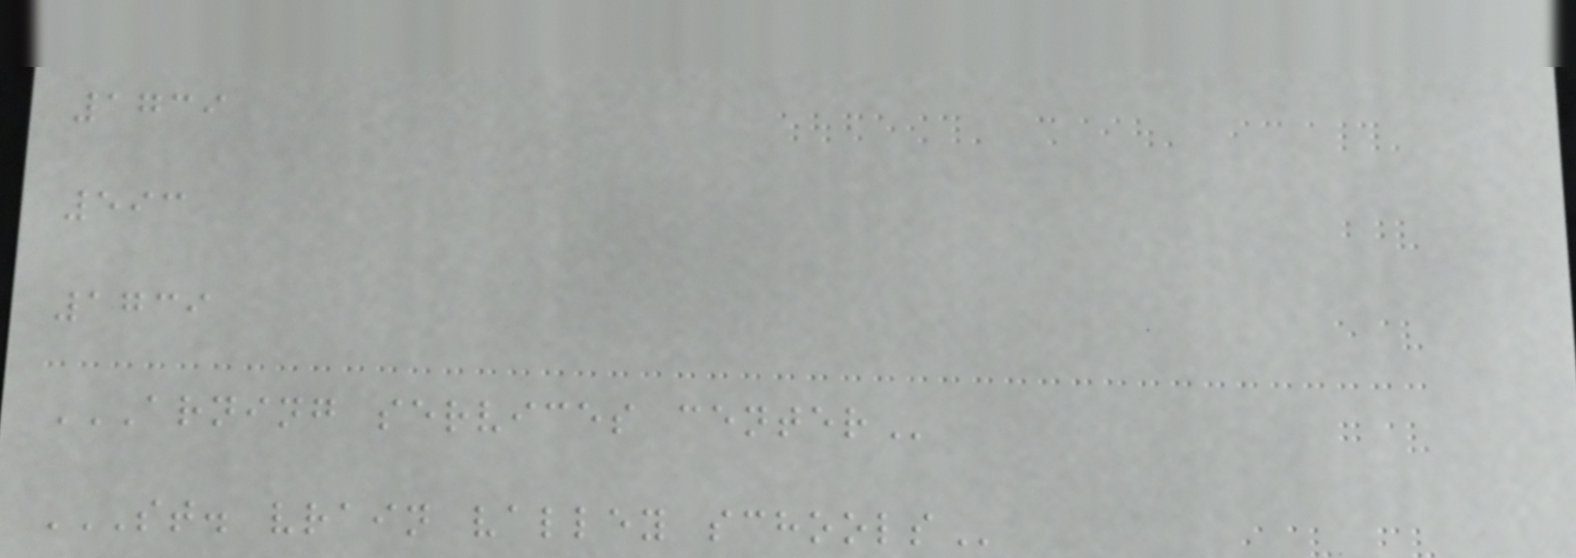1739
593
1739
ARNING SERVICES CENTER
ST. VRAIN VALLEY SCHOOLS
